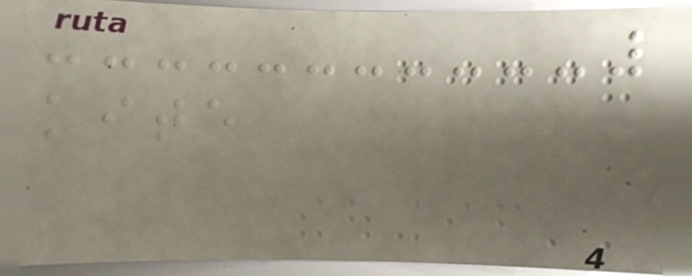kite
